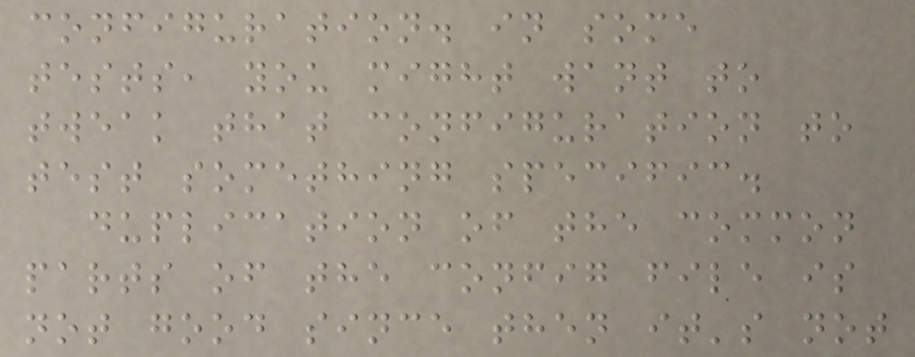configuration. in some
tests, you might want to
tweak that configuration to
test something specific.
duplication of the common
parts of the config file is
not good since then it's not
